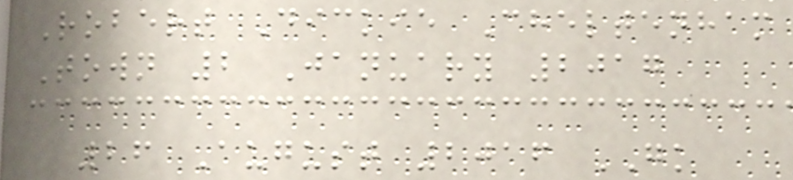Robert Dickie Cheltenham
Town 2 January 2017
26 August 2016 GK
